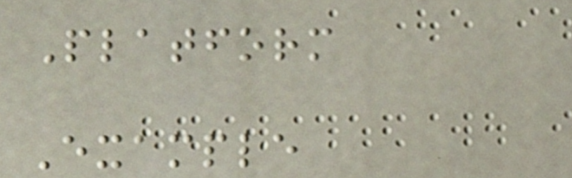Platform
Example
